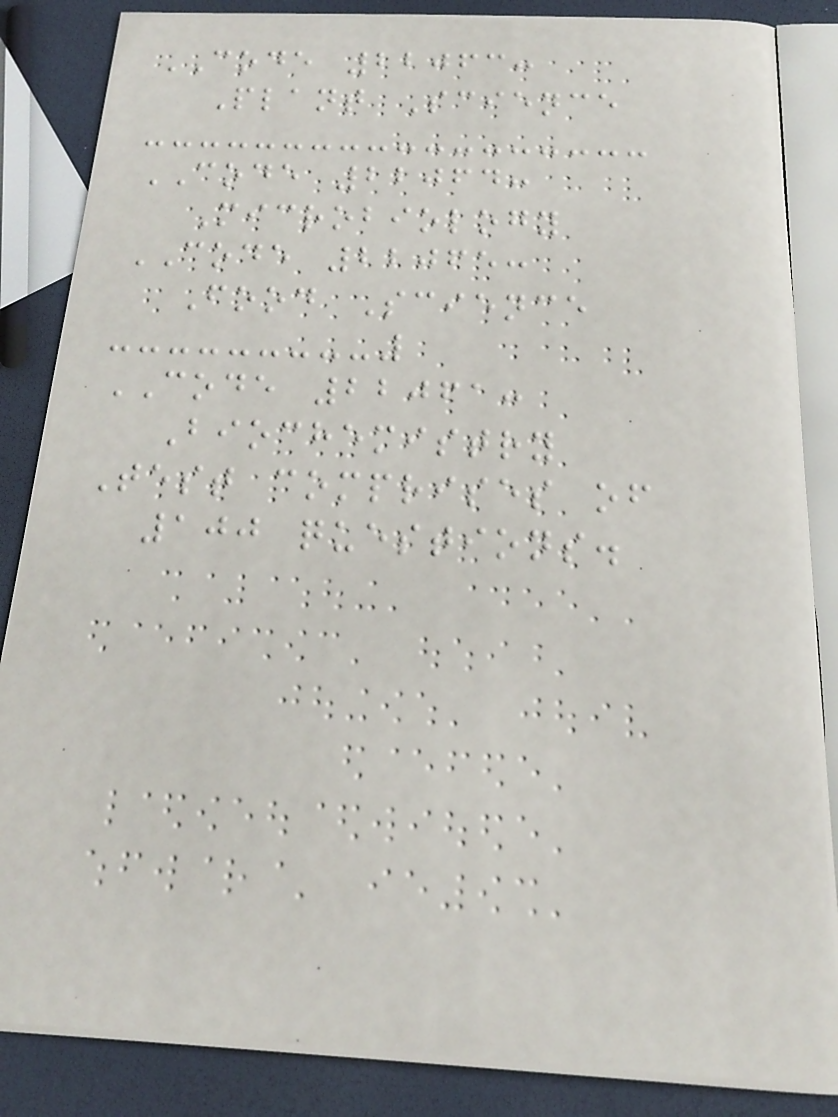CODE 22063:
Plant Science
CODE 22064:
Microbiology
CODE 22065:
Food Science
CODE 22061:
Biochemistry
Test comprises of
100 questions.
